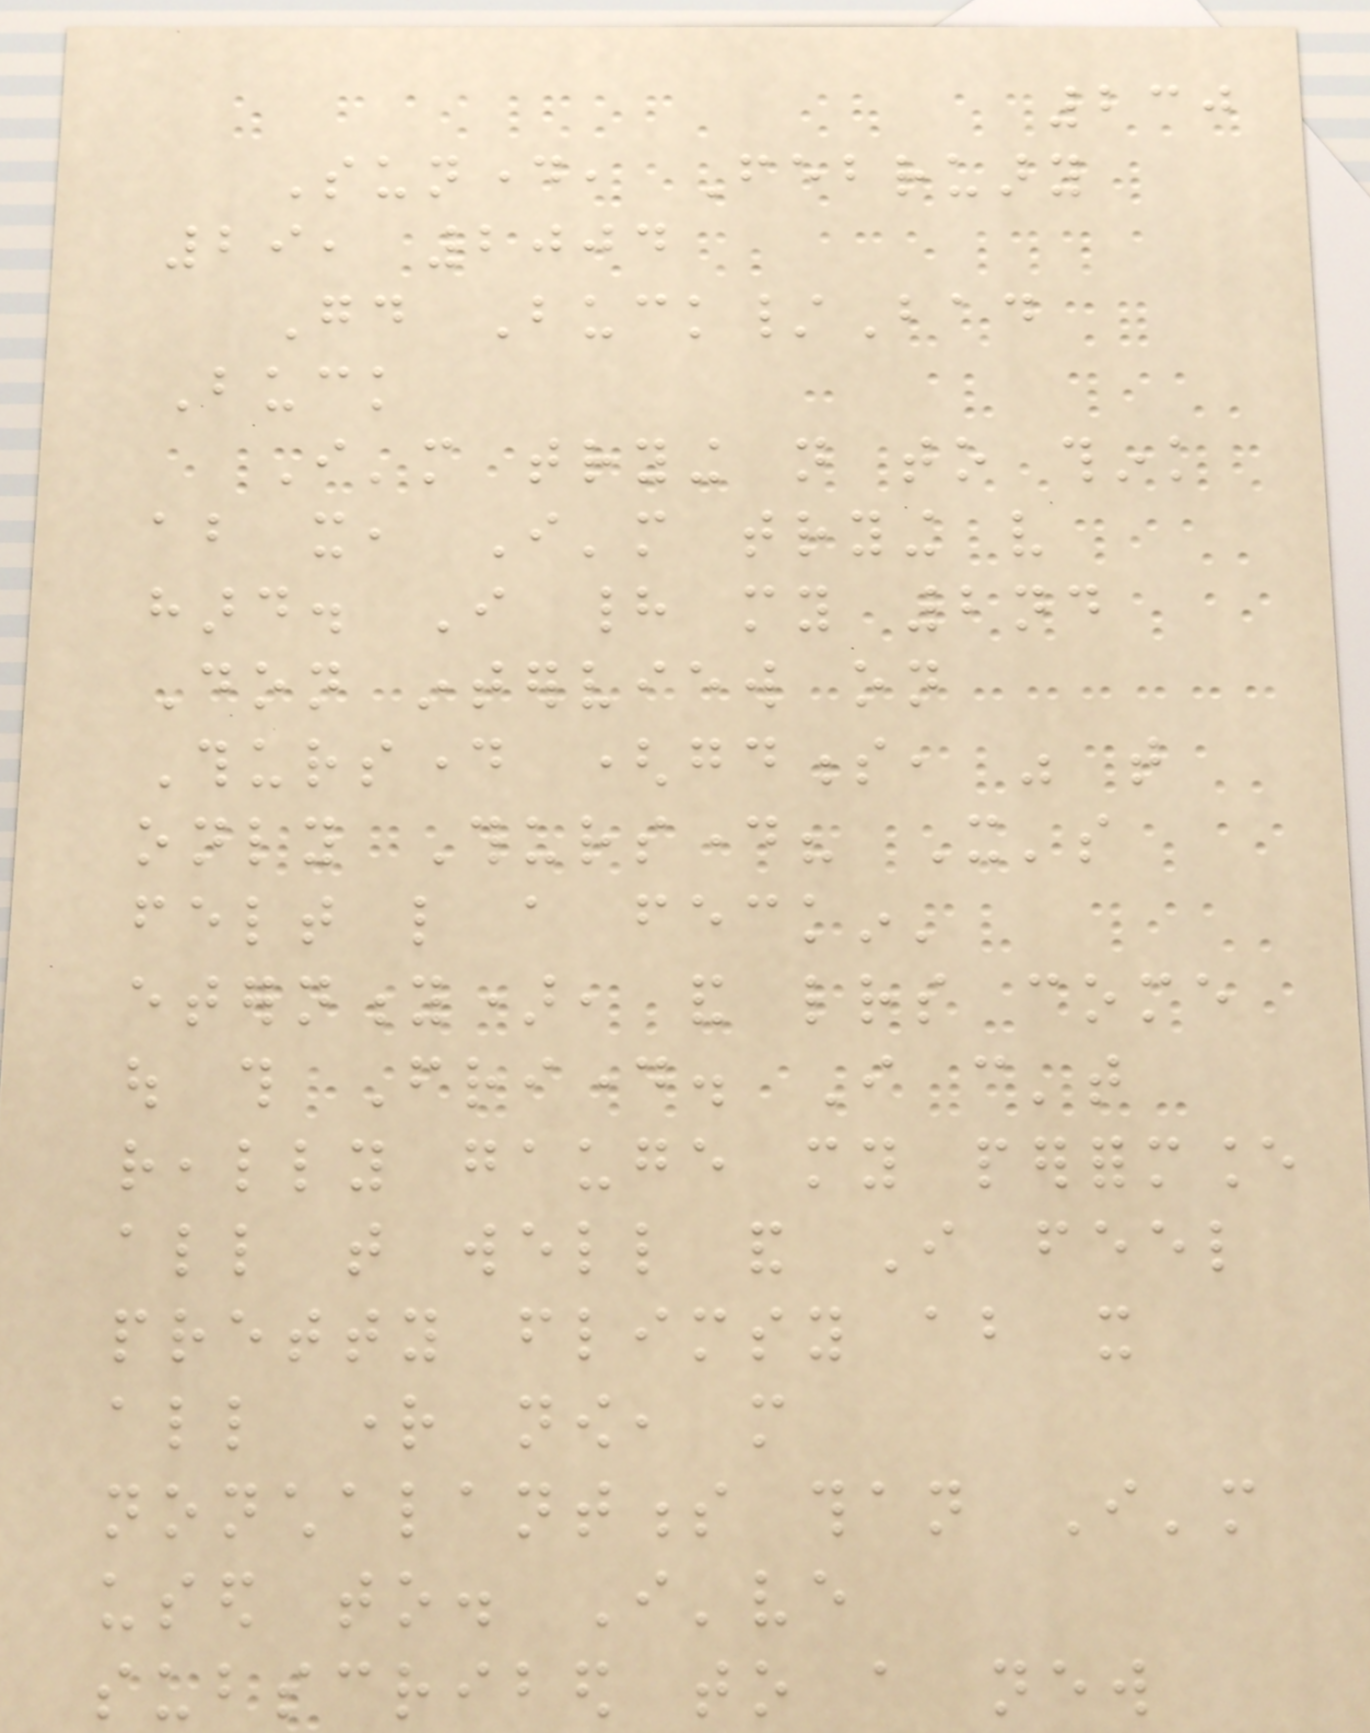230
Sunday, February
29, 2004
Good Buck/Bad
Buck
I'm trying not to think
about it, I'm trying very
hard. I had my 2nd
Don interview on
Thursday (goodness, was that
only Thursday? It's
felt like a feckin'
eternity), and letters come
out this Friday. I can't
really gauge my performance
all that well and I feel
pretty flimsy about it
all right now, more
nonchalantness than I'm
used to. I've
subscribed to a new
